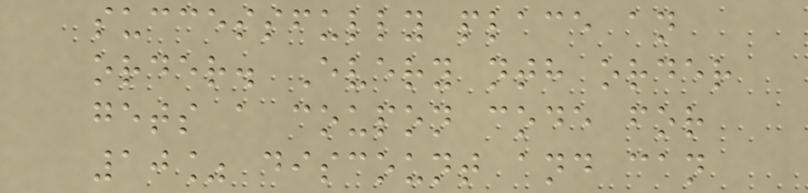successfully place an
order. Every nth order
gets a coupon code for
10% discount and can
